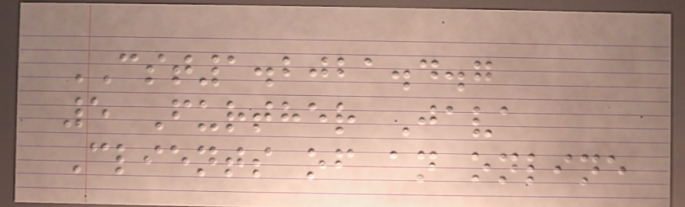CST1.2021.4.7
5 Further Java
Clients of an online
